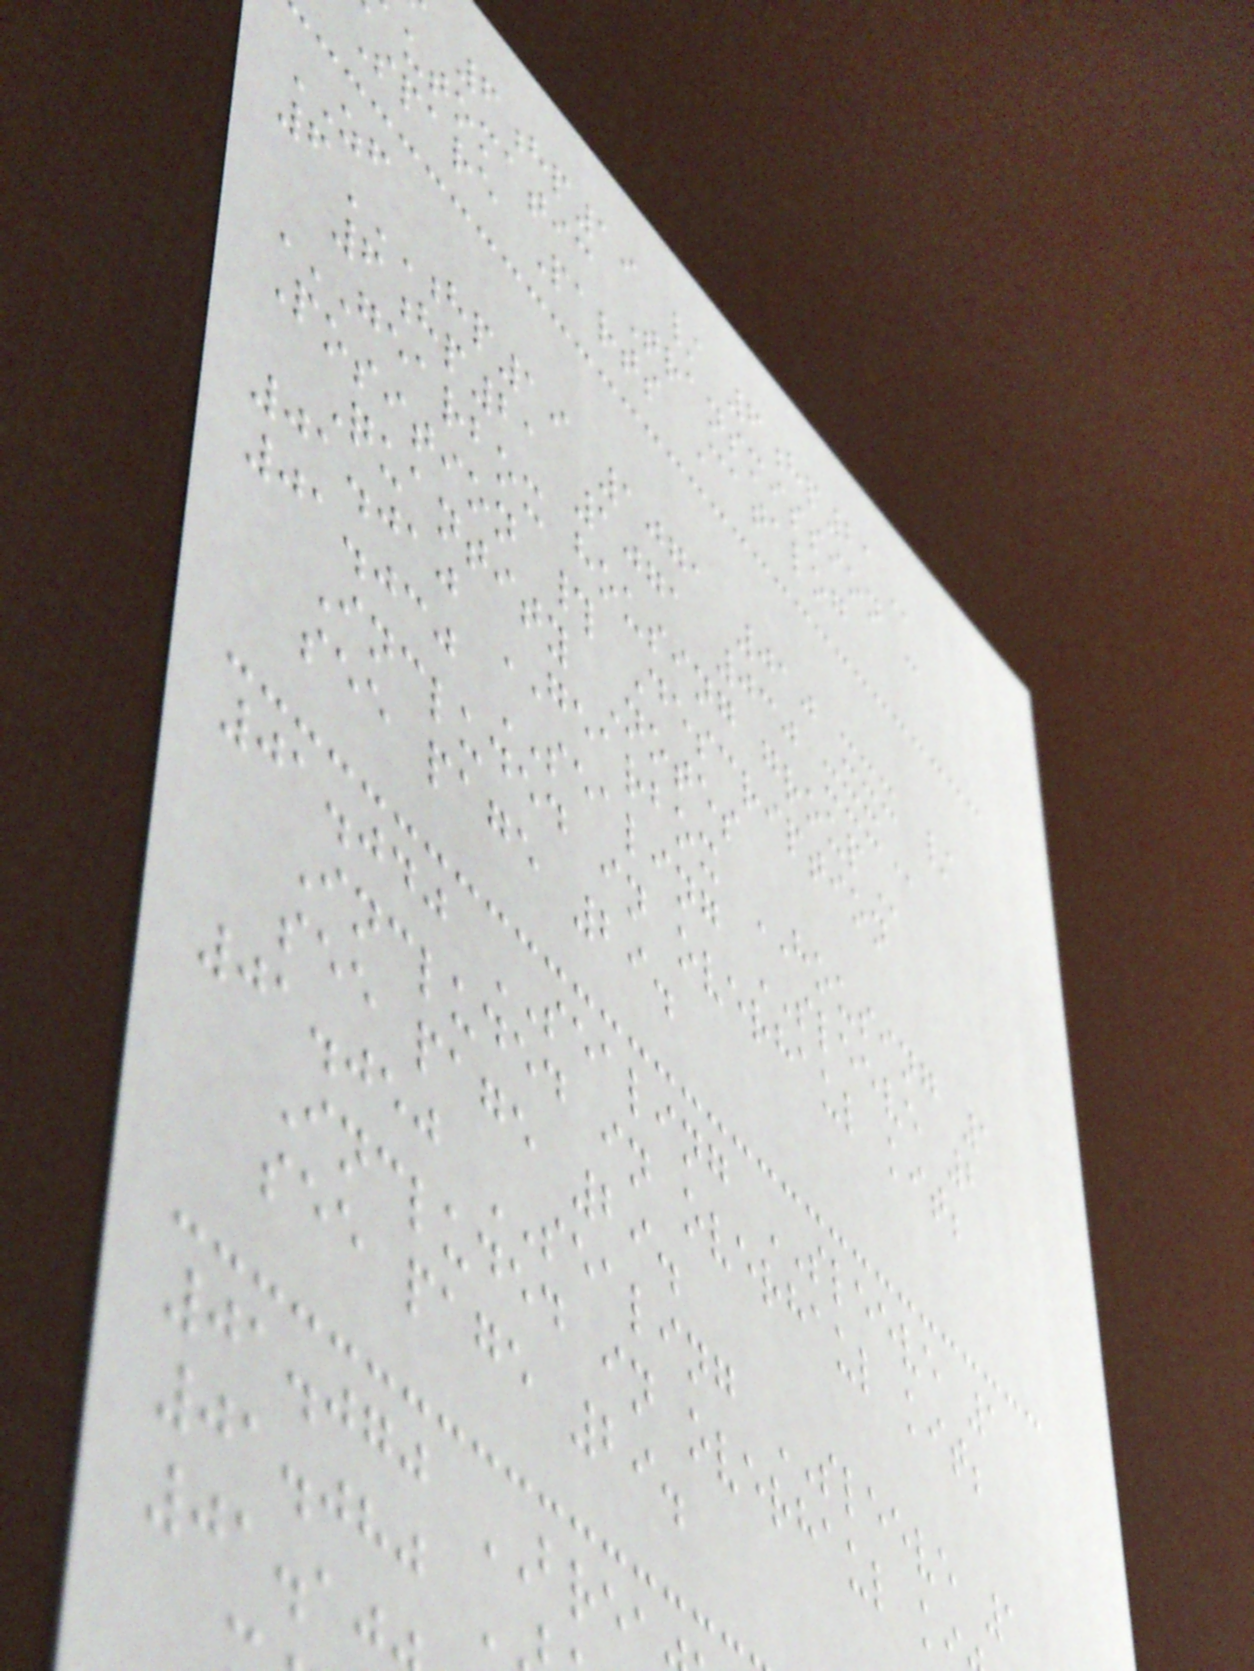6hp19 /
utomatic Transmission -
Spare Parts Catalog
ZF
6HP19 1071 010 XXX /
6hp21 1071 030
GEARBOX HOUSING GROUP
Position # Description
Quantity Notes
01.010 GEARBOX HOUSING 1
01.030 SEALING SLEEVE 2
Included in overhaul kit;
see page 29.
01.040 SEALING SLEEVE 1
Included in overhaul kit;
see page 29.
01.050 SEALING SLEEVE 1
Included in overhaul k
see page 29.
01.070 BRE
